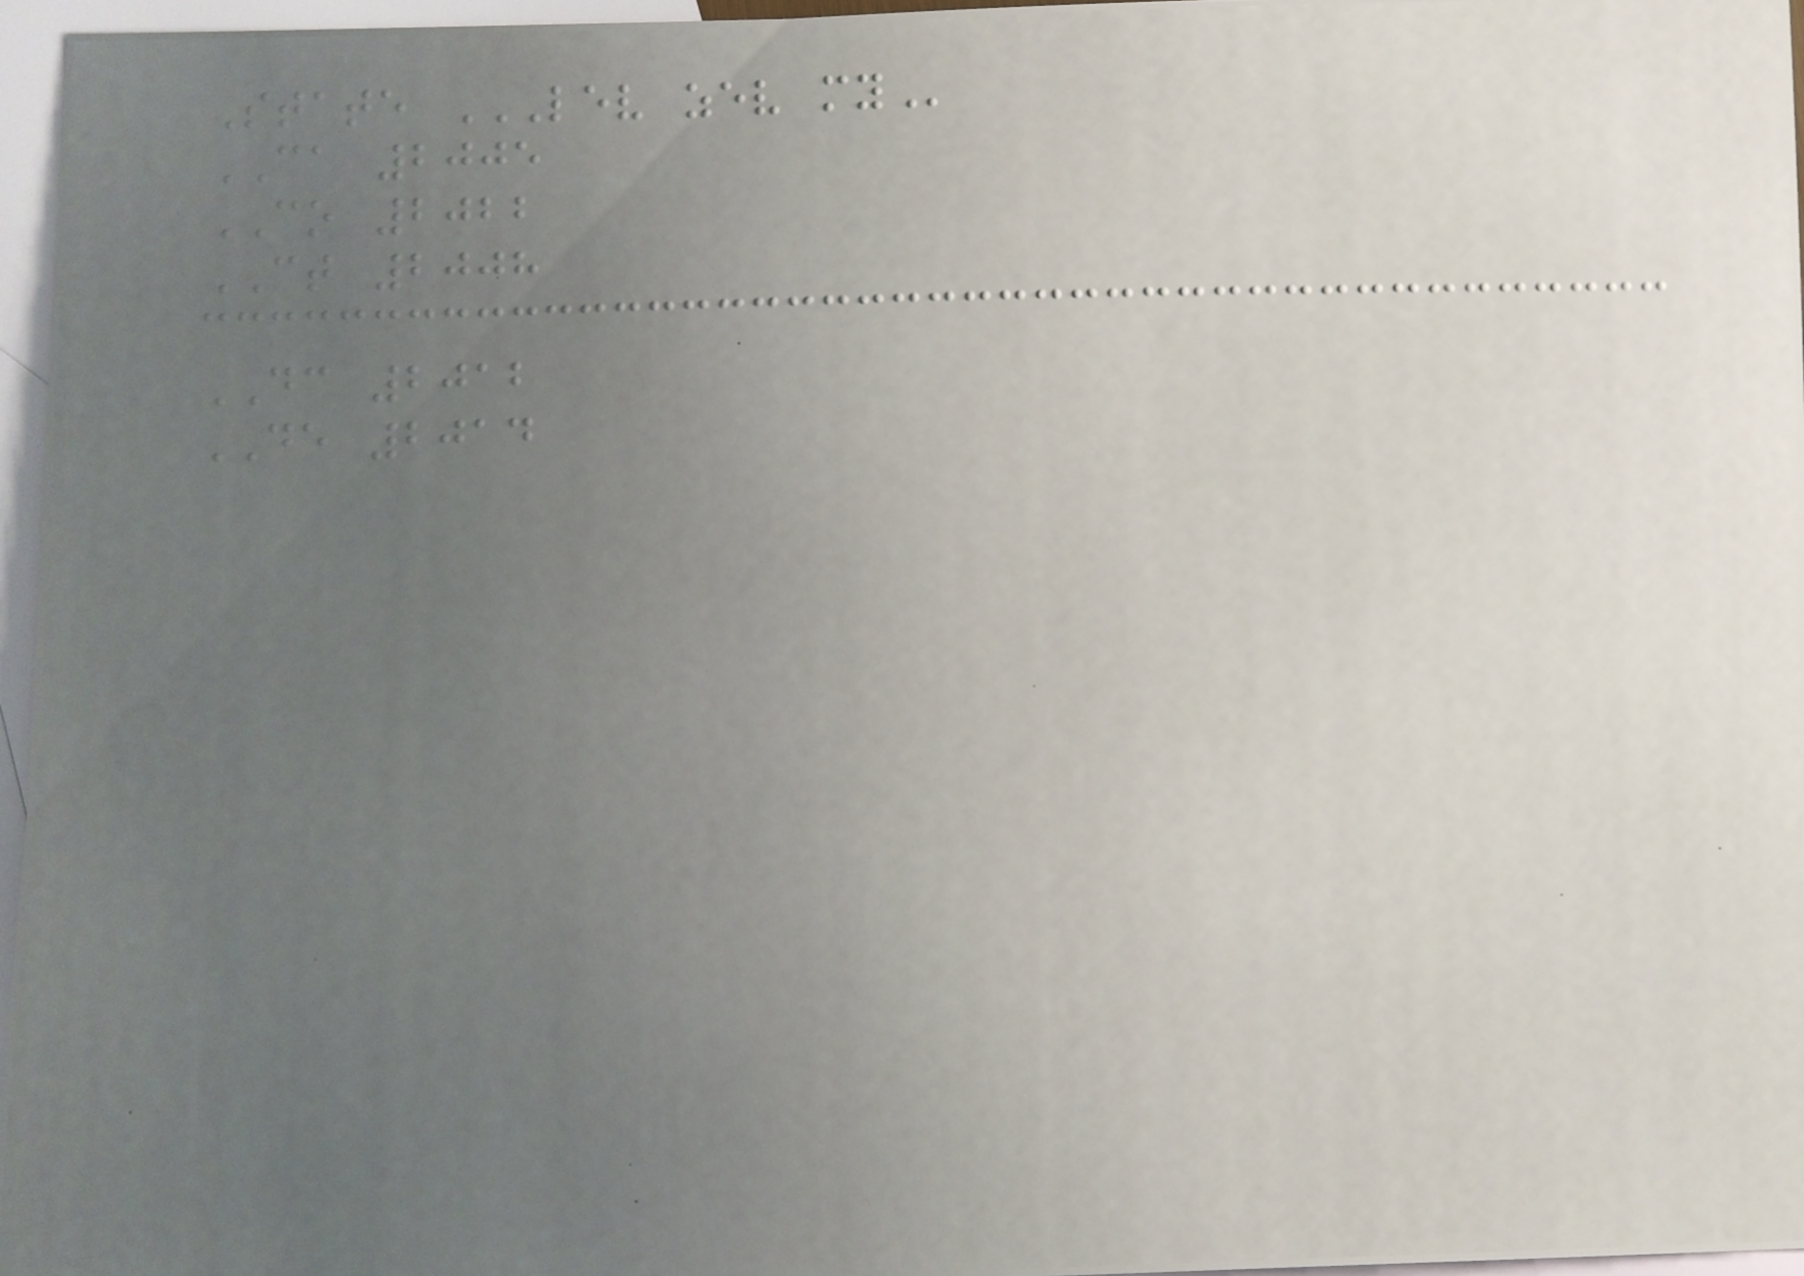State LEV ZEV MY
CA 2005
CO 2022
CT 2008
DC 2012
DE 2014
